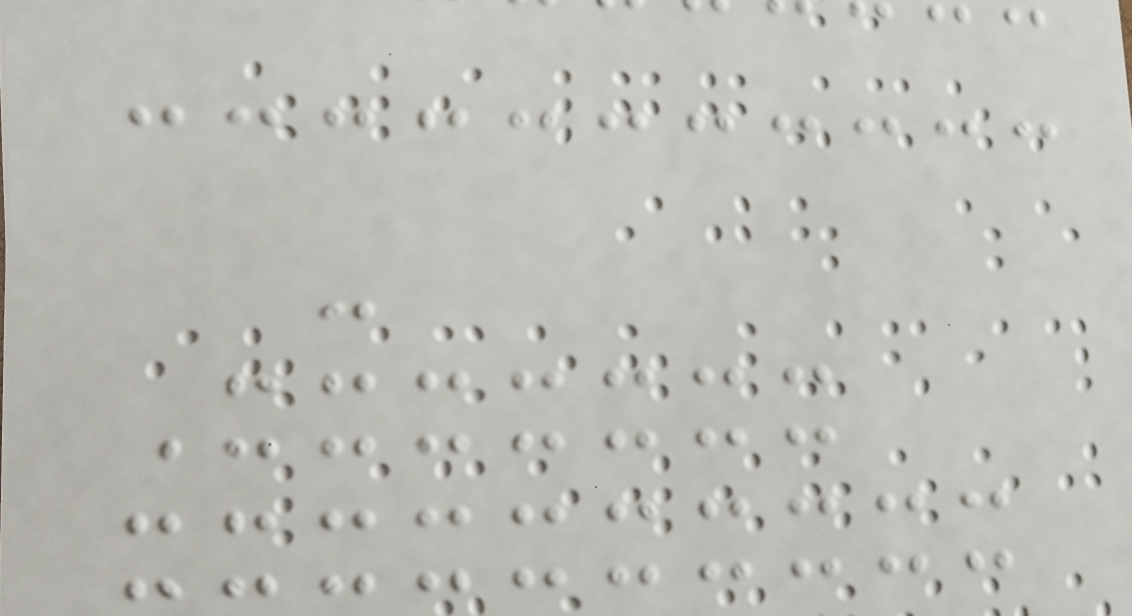-
Xxxxxxx
xxxxxxxxxx
